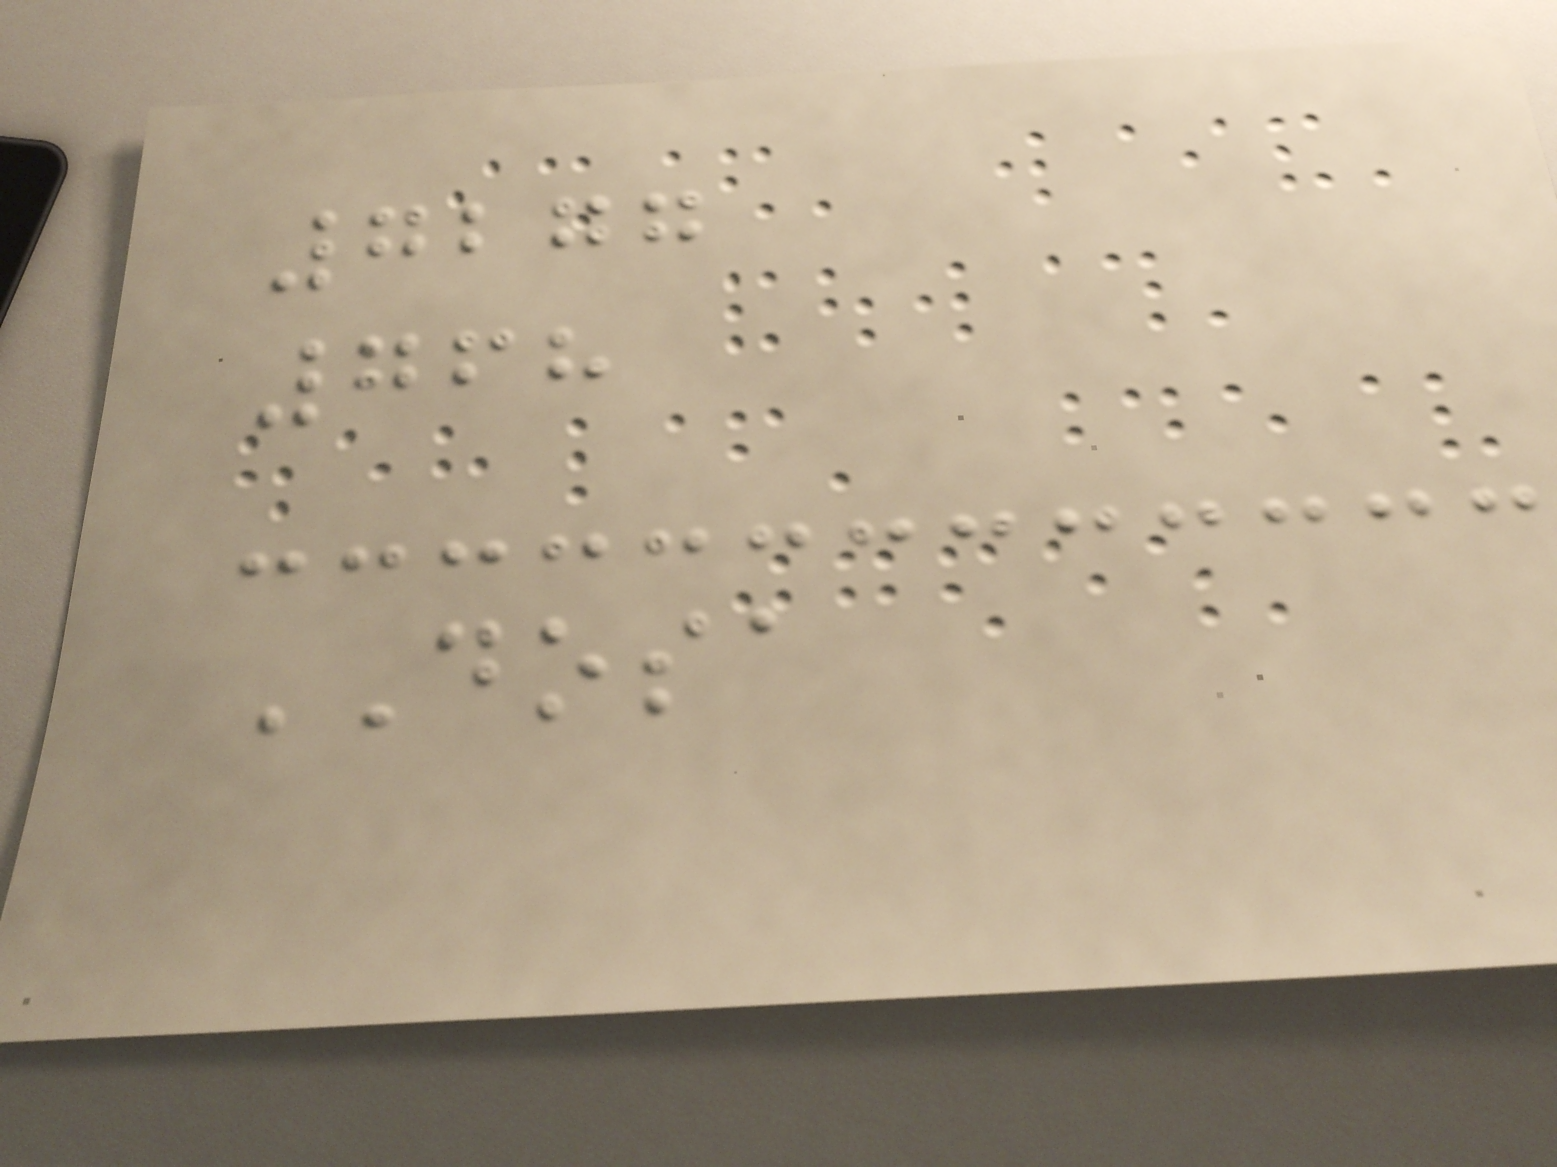7277
768
DOSA
